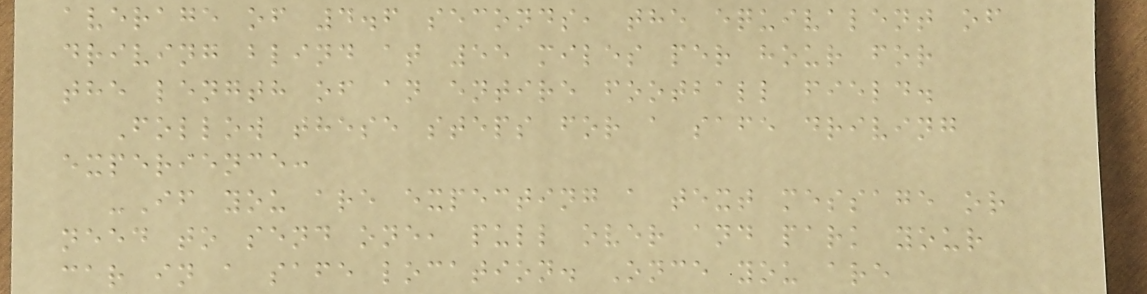average of 4.6 seconds, the equivalent of
driving blind at 55 miles per hour for
the length of an entire football field.
Follow these steps for a safe driving
experience:
-If you are expecting a text message or
need to send one, pull over and park your
car in a safe location. Once you are
